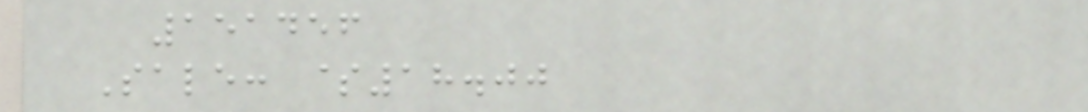151456
Sale: $18.00
